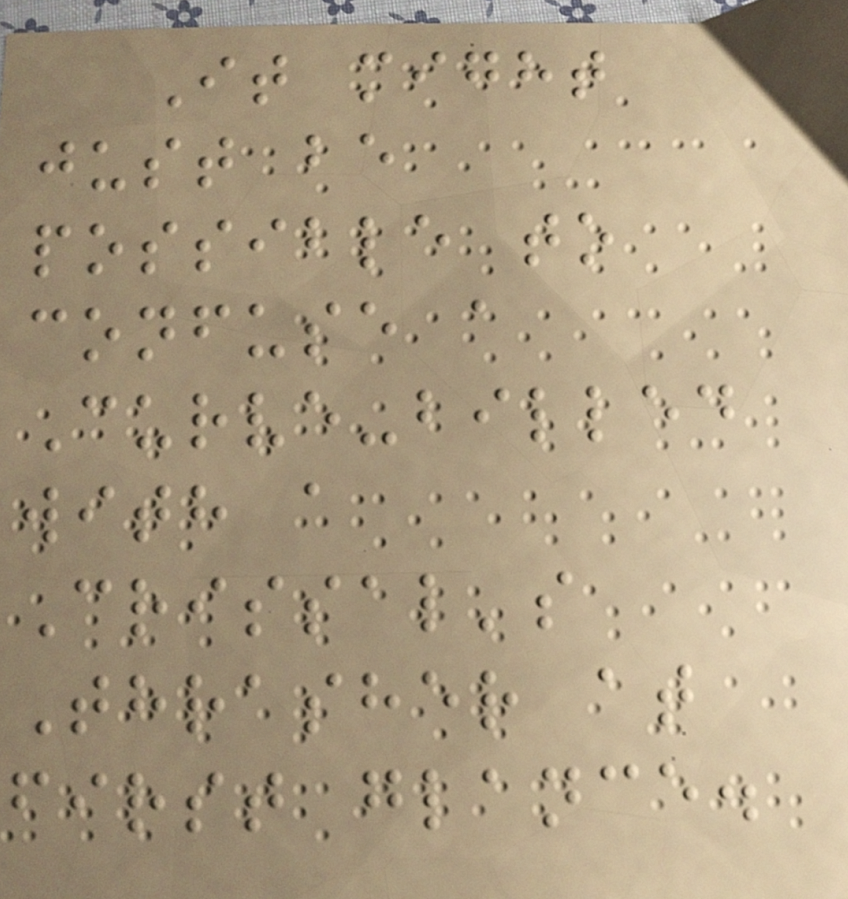It might
just be
possible to
confuse a
Curve-billed
with a
Crissal's
Thrasher at
first glance.
